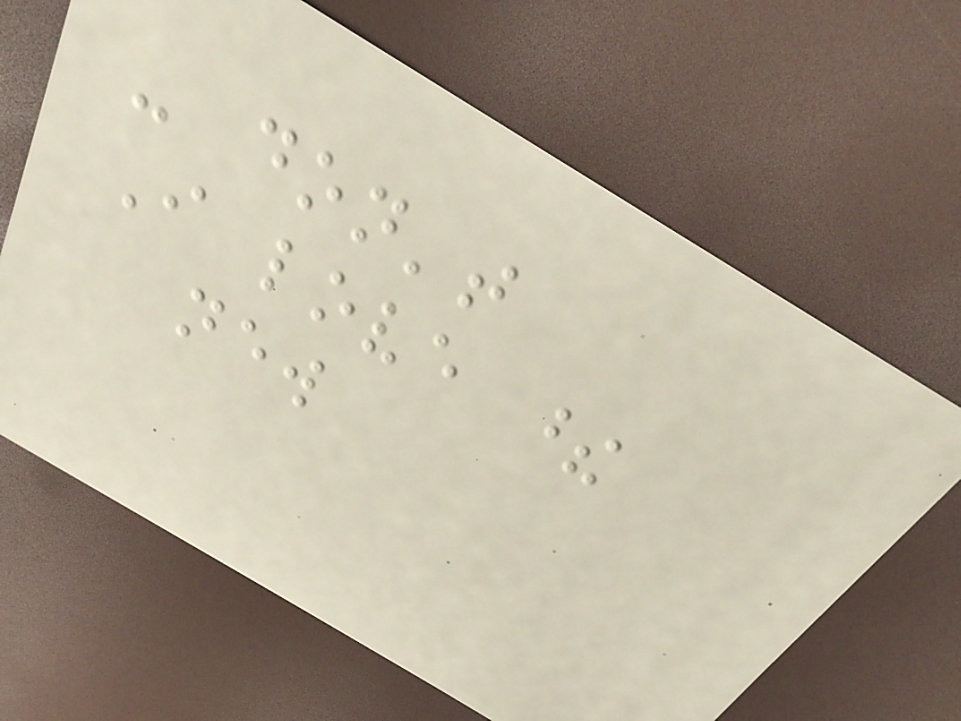- don't
I love these
new
